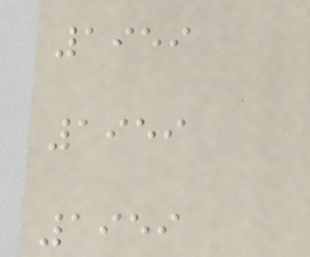1959
1959
1959
